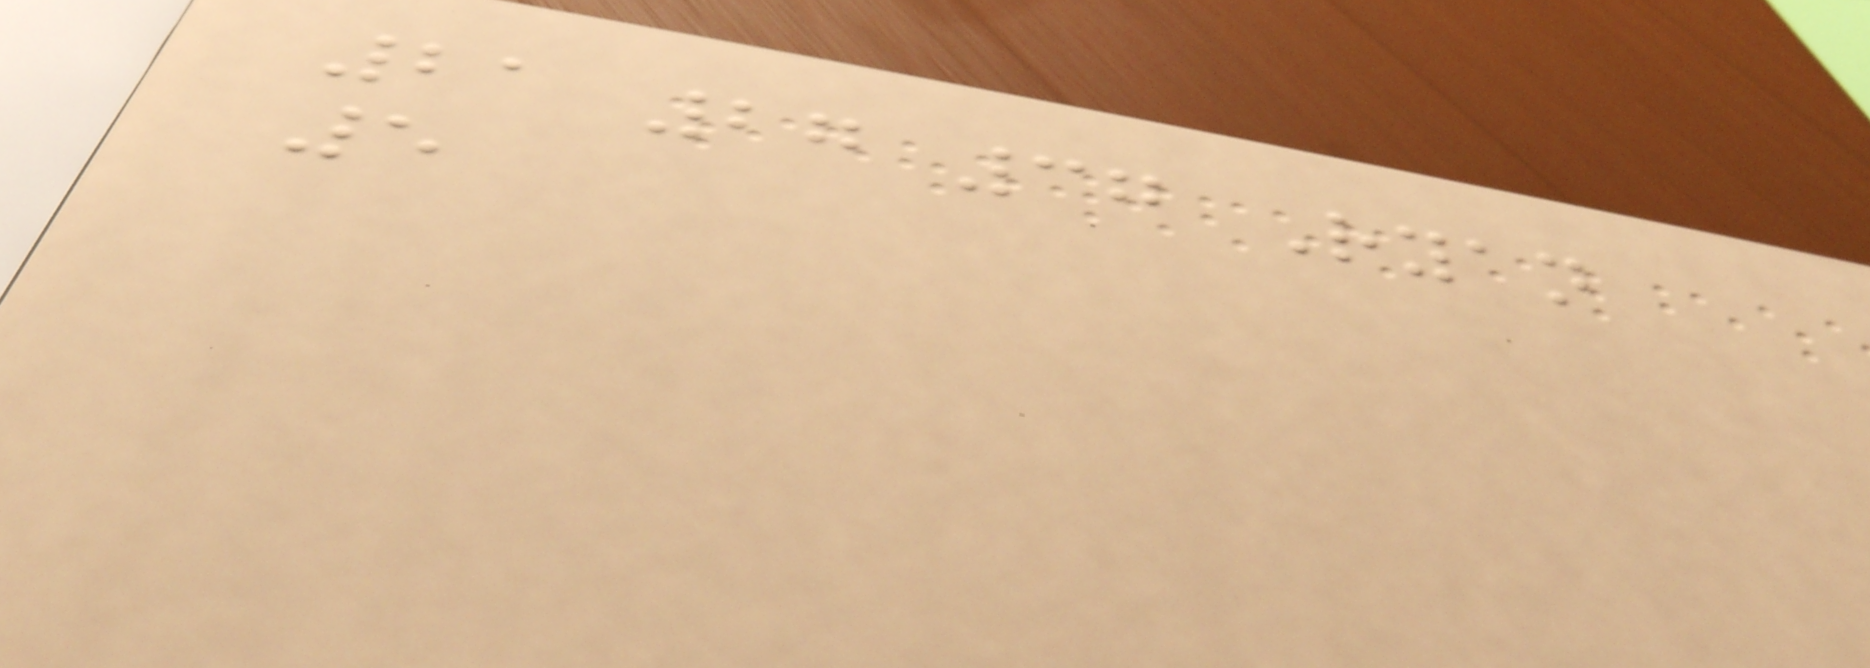21 27 37 Ryan
5
